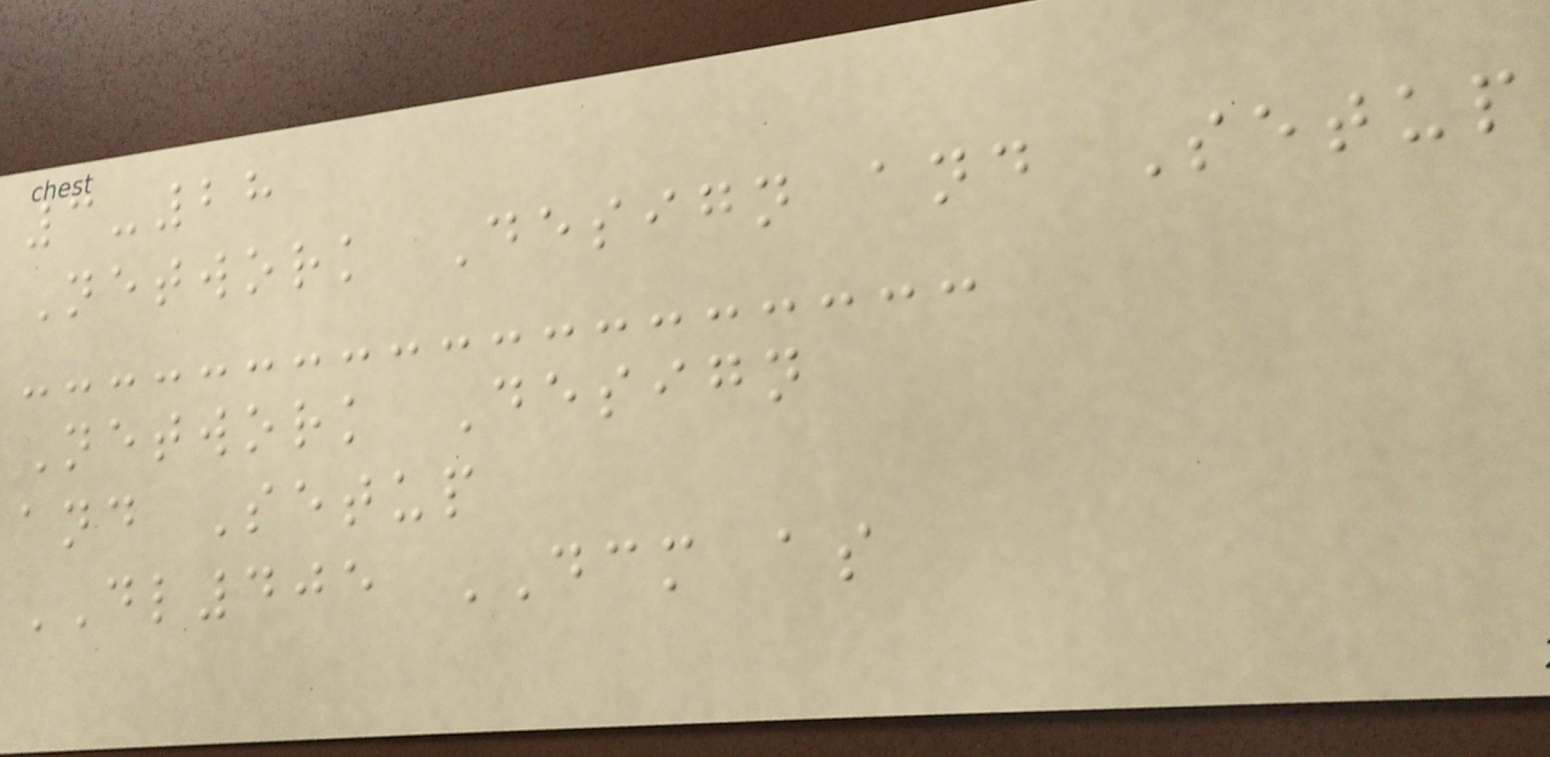3-28
Network Design and Setup
Network Design
and Setup
DL405 DCM as
